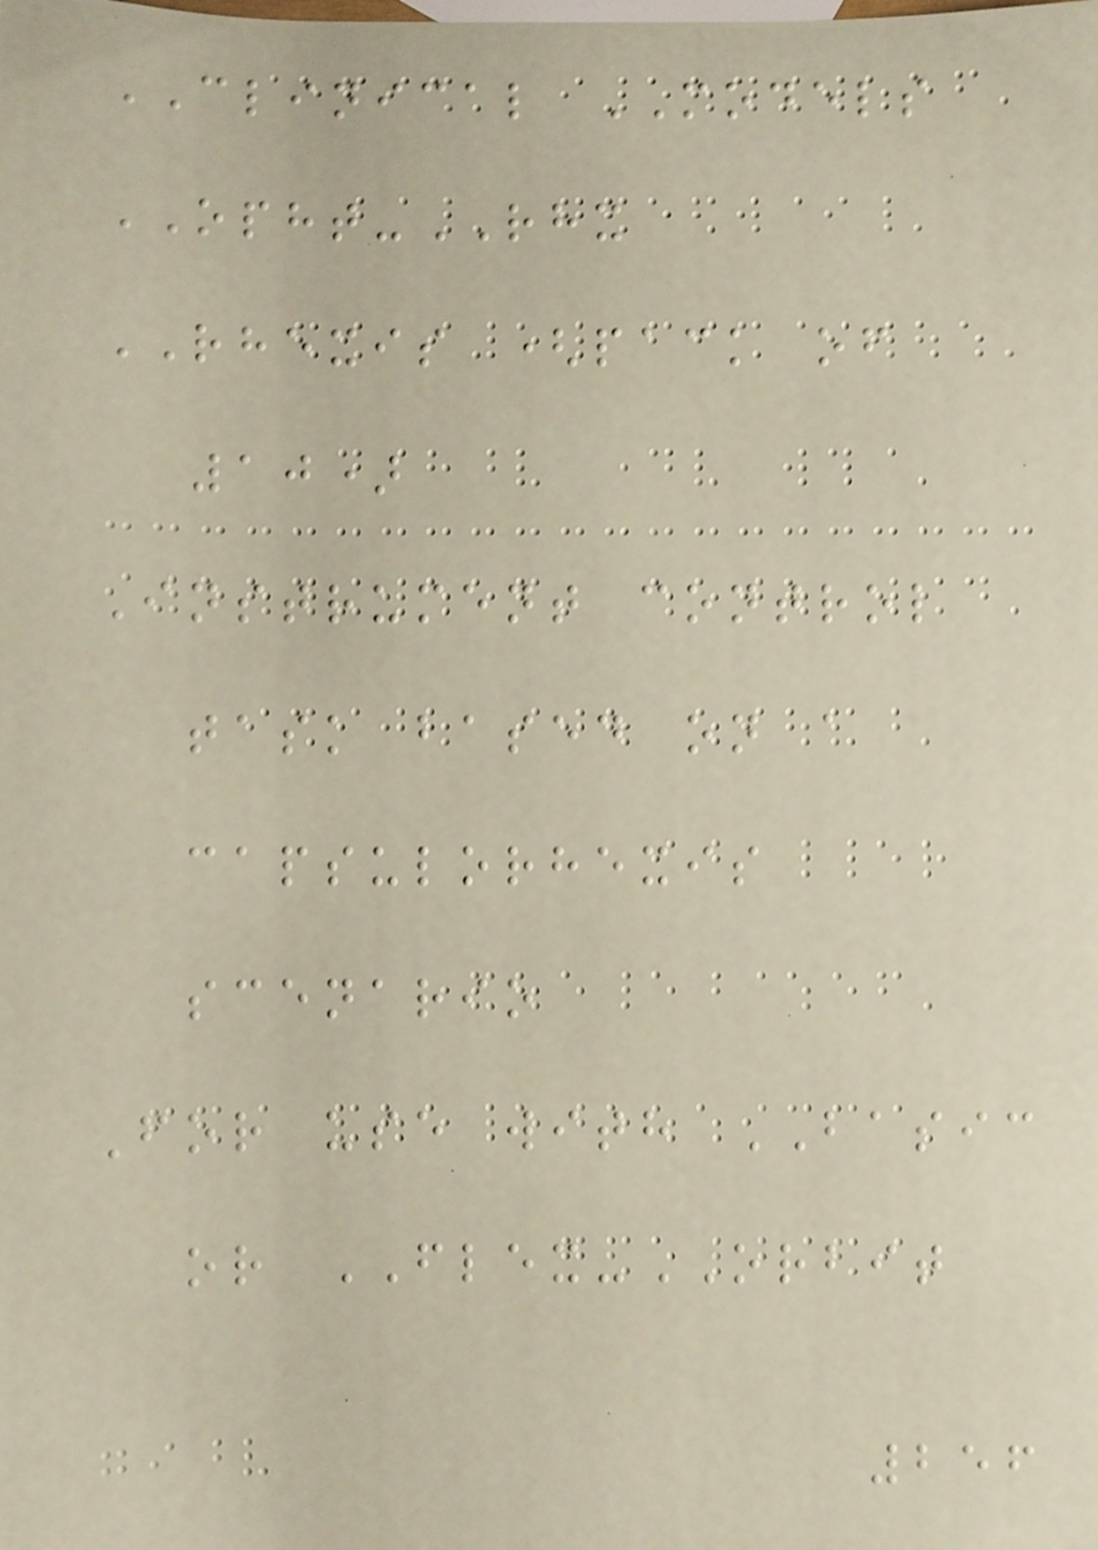CLINICAL MODELS
OPHT-RHX
RHEXIS (pack of
10)
Instrument control
task based on a
capsulorhexis
scenario
For use with BASIC
or FLEX-ORBIT
256
